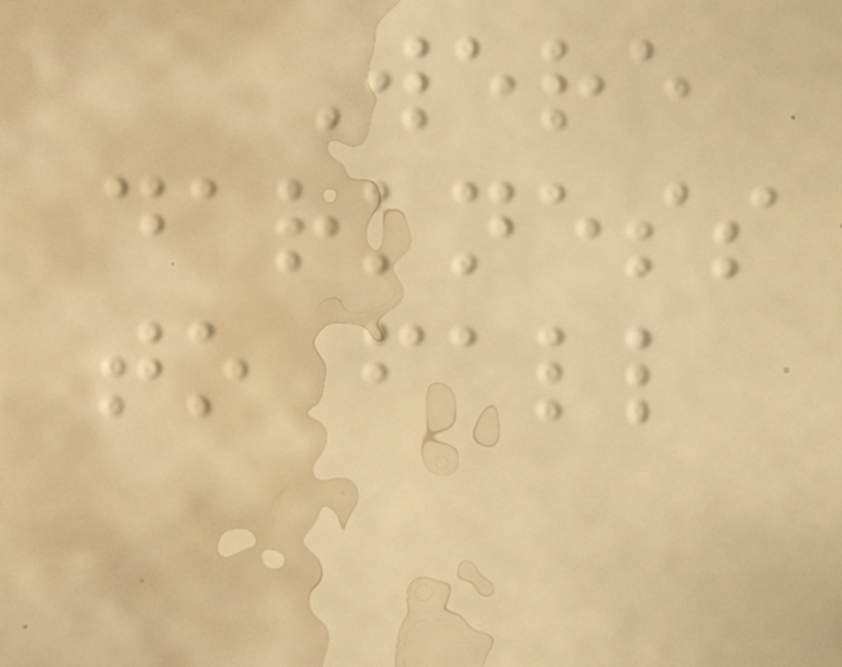Were
darkness
to fall
